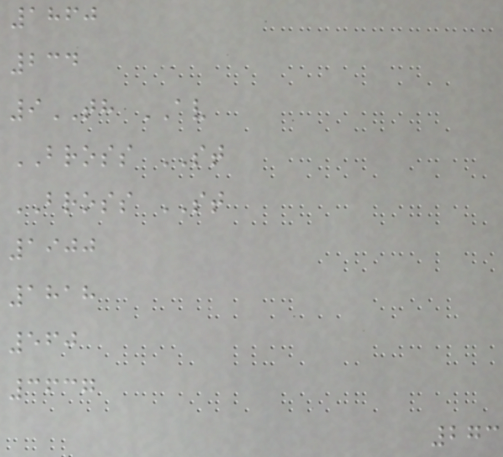1860
234
9TH AV
BROSS ST
BROSS ST
1900
1818
560
3637
273
